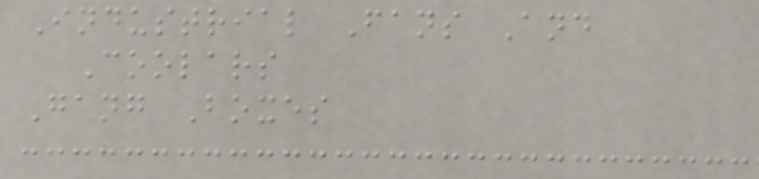Industrial Fans And
Coolars
Gang Boxes
